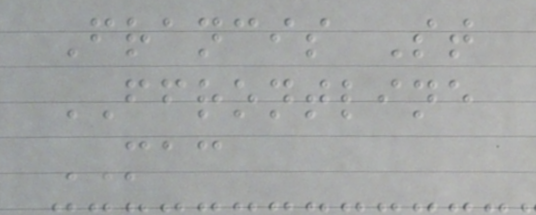Francis St
FFRONTLINE
MAC
